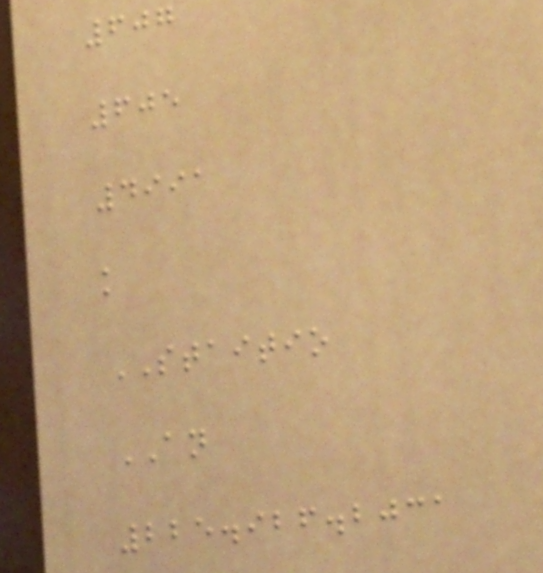607
605
4991
k
STAITIO
AN
225.926.2031
